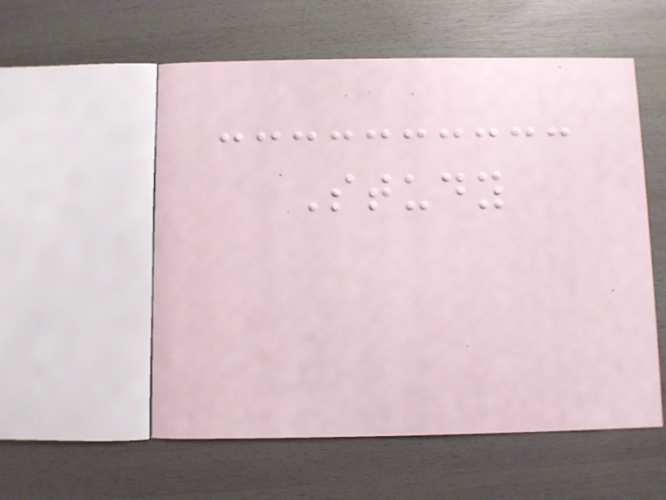Study
